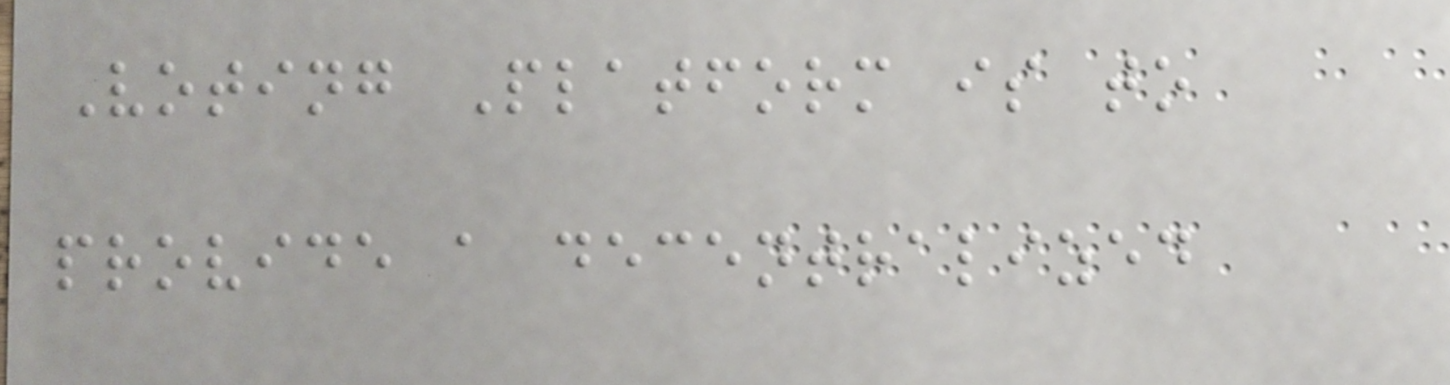Voting Platform is to
provide a decentralized
